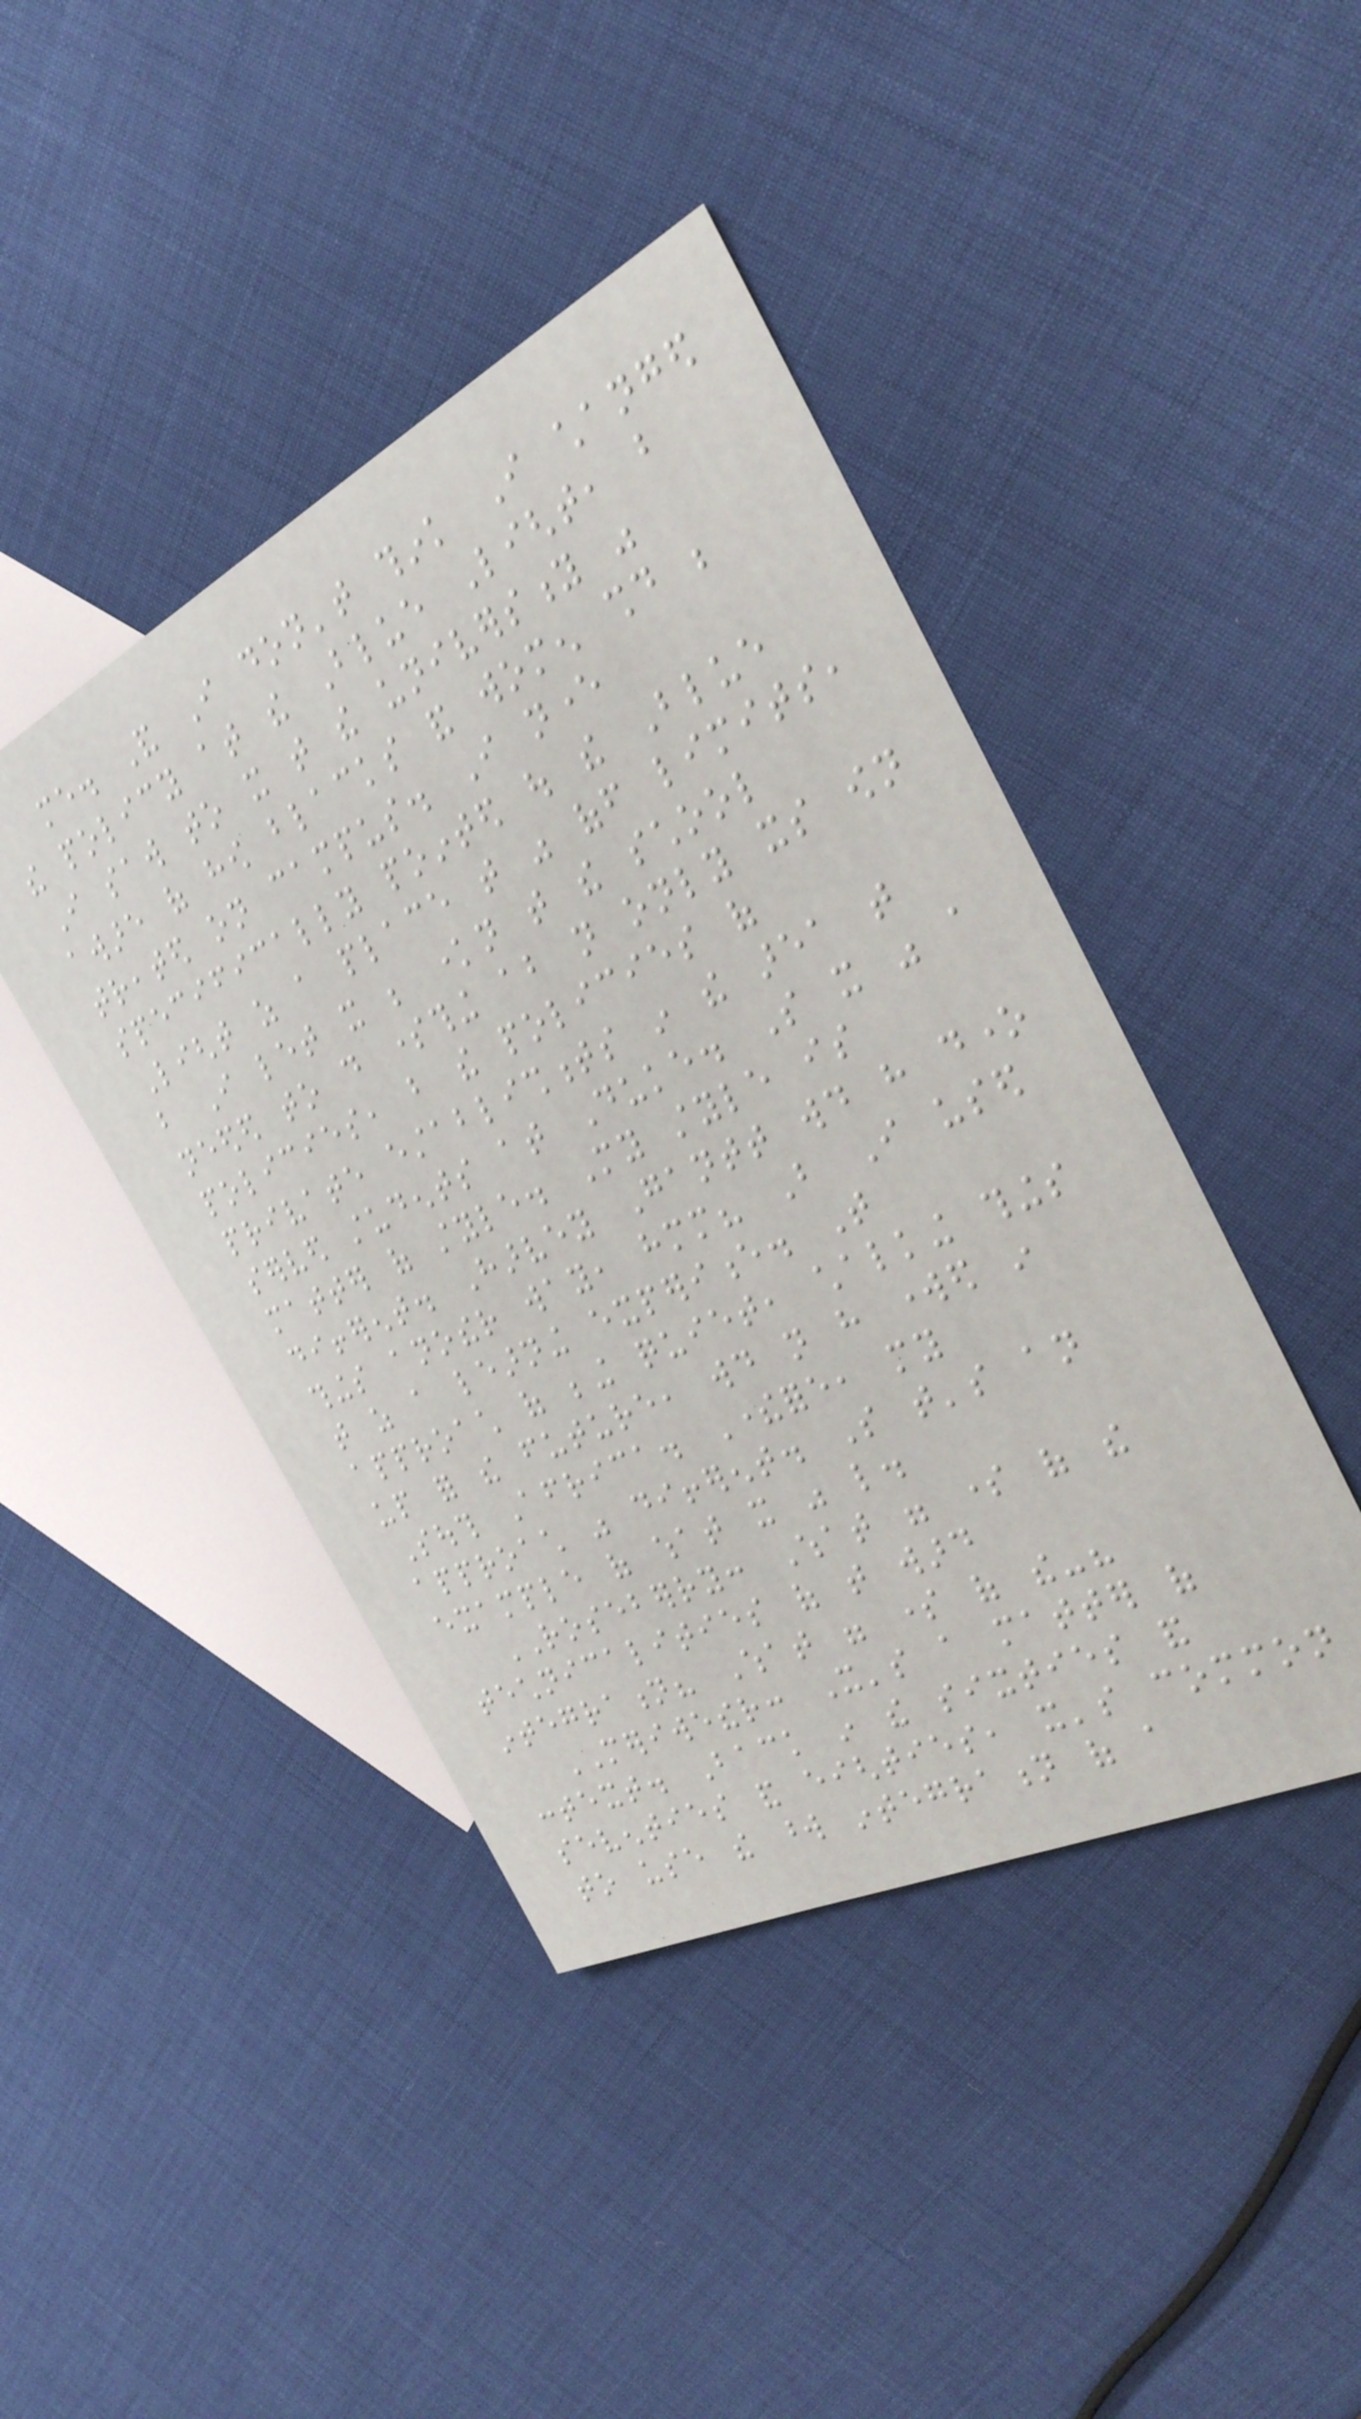me. And I don't think I changed
the policy at the Blue Light, but
I saw to it that the university was
aware of how blacks and women should be
treated on campus. I never
specifically pointed out the Blue
Light as a place that was off limits,
but I let it be known that the school
needed to do something about not only its own
policies, but the policies of
private establishments in the area that
served students at Duke. So it was a
matter of style. My style is
different. Harvey Gantt would have done
things another way, hmm? But I used
that as a learning experience. That
approach of being quiet, chalking things
up for the future, would not have worked in
South Africa. Therefore, my
approach was different. So that's an
example of what it was like.
ROSEBERRY: What were some of the
technicalities of that ward
integration? What were some of the-?
MERIWETHER: It's a matter of
context. Back in the sixties and
seventies and eighties, it's common
to use the word integration of a
